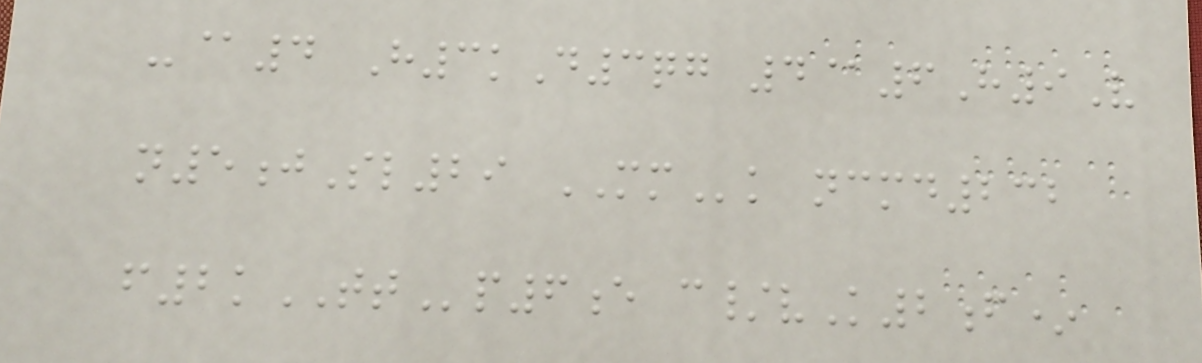-@4 H3kD3qg 4@6H9V
n5jSl29 MMk ncmd232
f2kTTp6e c/vK2f*
